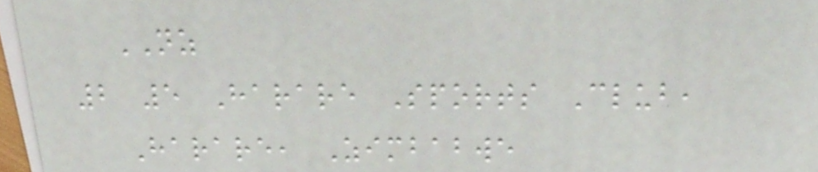NZ
2 5 Harare Sports Club,
Harare, Zimbabwe
